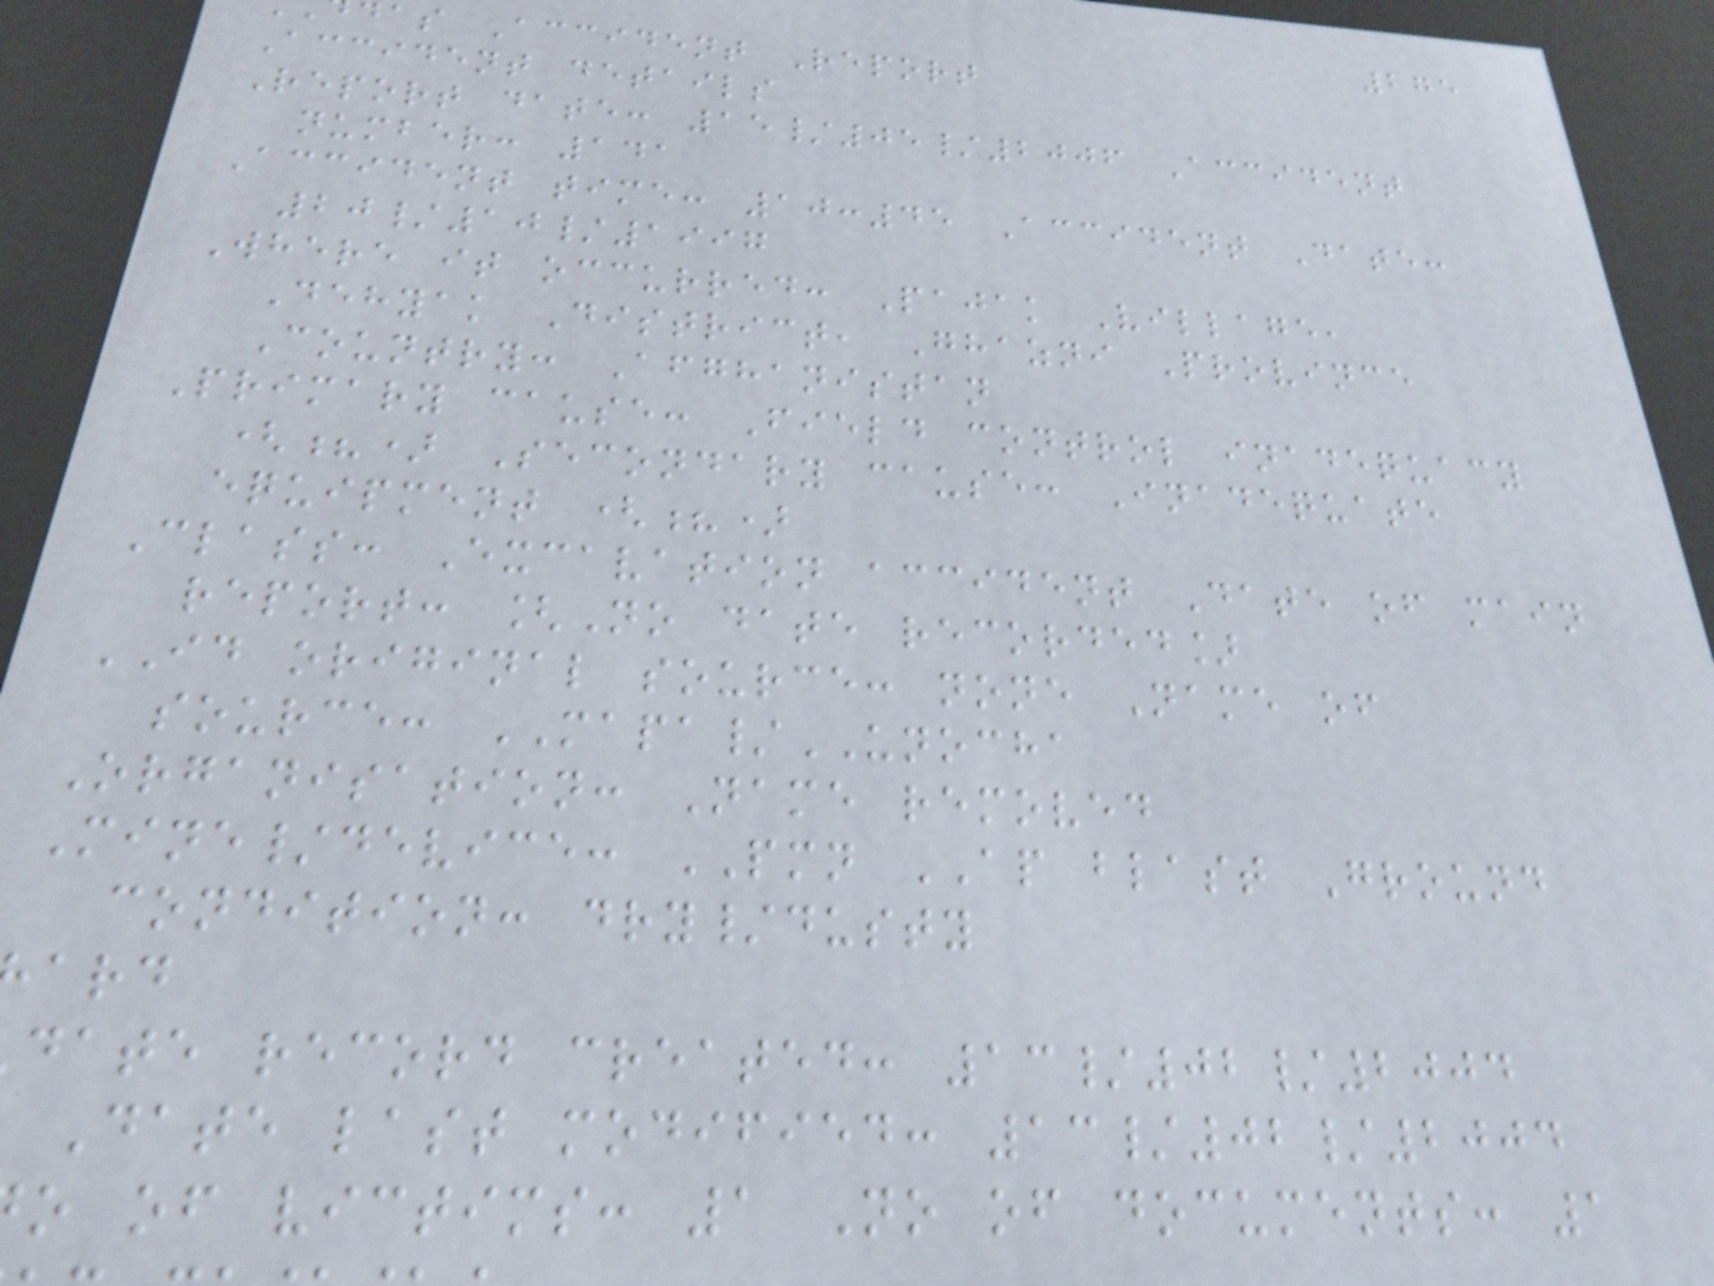275
as Accident Report
Accident details
Report date: 15/05/2006 Accident
number: 141
Accident time: 10:45 Accident Date:
20/10/1997
Where it occurred: Pajak Village,
Dehyak District, Ghazni Province
Country: Afghanistan
Primary cause: Field control inadequacy
(?) Secondary cause: Inadequate
equipment (?)
Class: Excavation accident Date of main
report: [No date recorded]
ID original source: none Name of
source: MAPA/UNOCHA
Organisation: Name removed
Mine/device: PMN AP blast Ground
condition: dry/dusty
date record created: 13/02/2004
Date last modified: 13/02/2004
o of victims: 1 No of documents: 1
